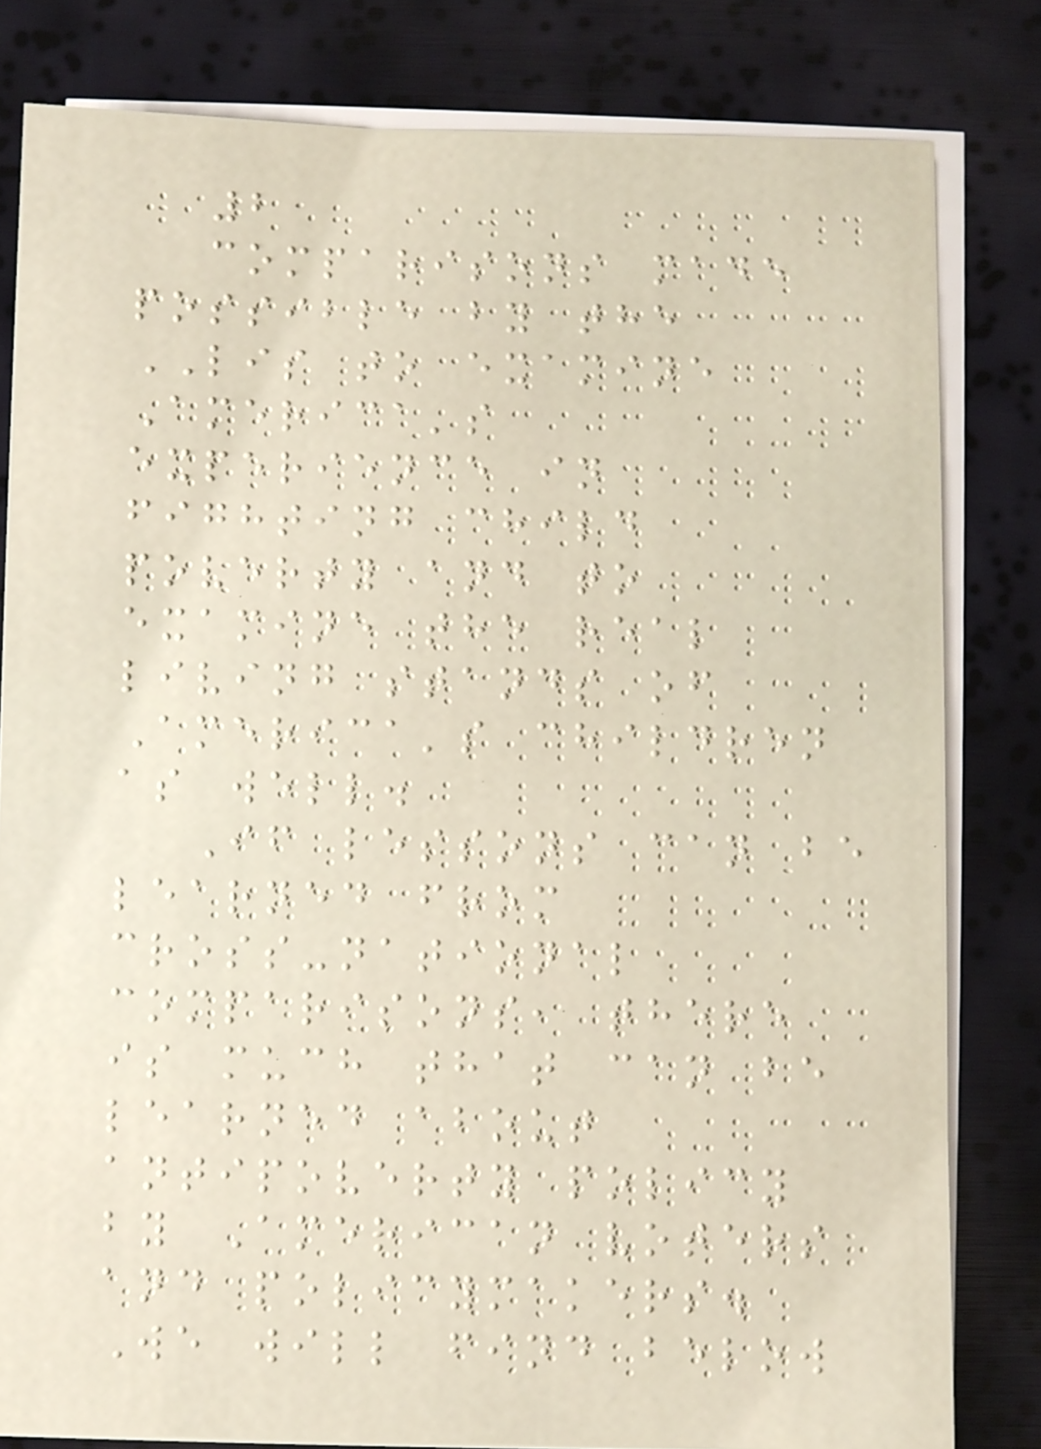2
comparisons made
possible by the
LIS to examine
America's
experience in
fighting child
poverty and to
examine the real
living stands of
America's children
as well.
If lessons can be
learned from
cross-national
comparisons, there
is much that can be
learned about
antipoverty policy
by American voters
and policymakers.
We will find below
